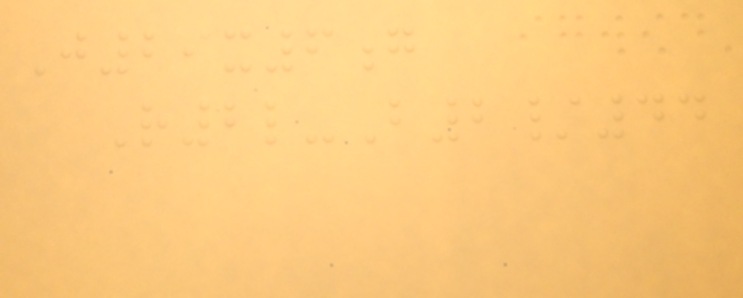J29x6g
R2l-B2/44
